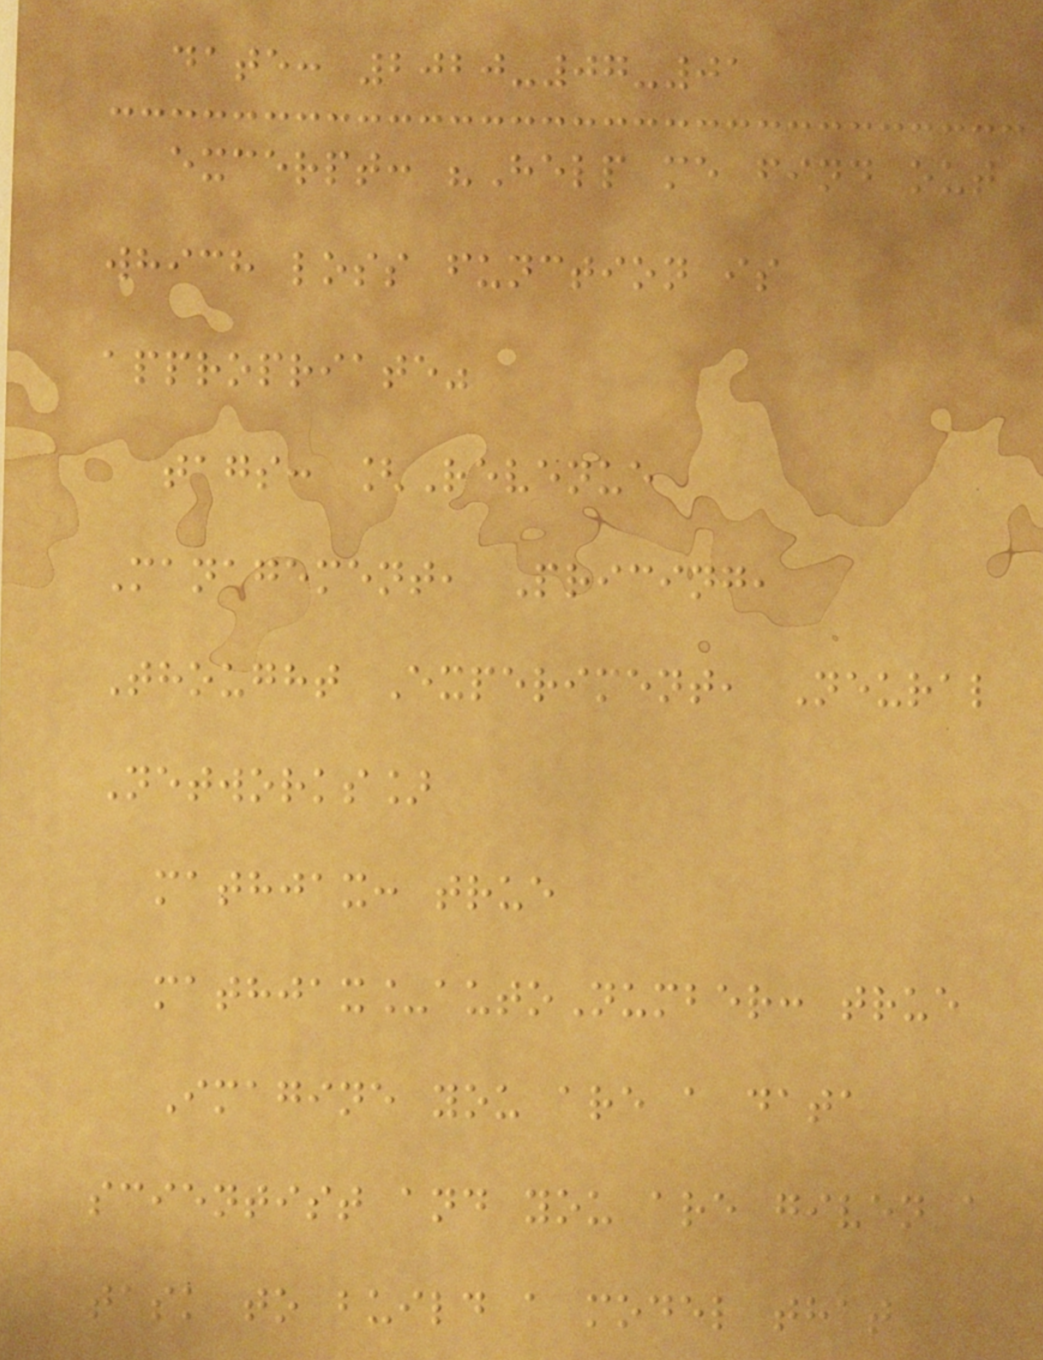date: 2020-07-01
excerpt: "Help me find out
which loss function is
appropriate"
tags: [Revenue
Management, Pricing,
Thought Experiment, Neural
Networks]
mathjax: true
mathjax_autoNumber: true
Imagine you are a data
scientist and you are given a
task to build a model that
